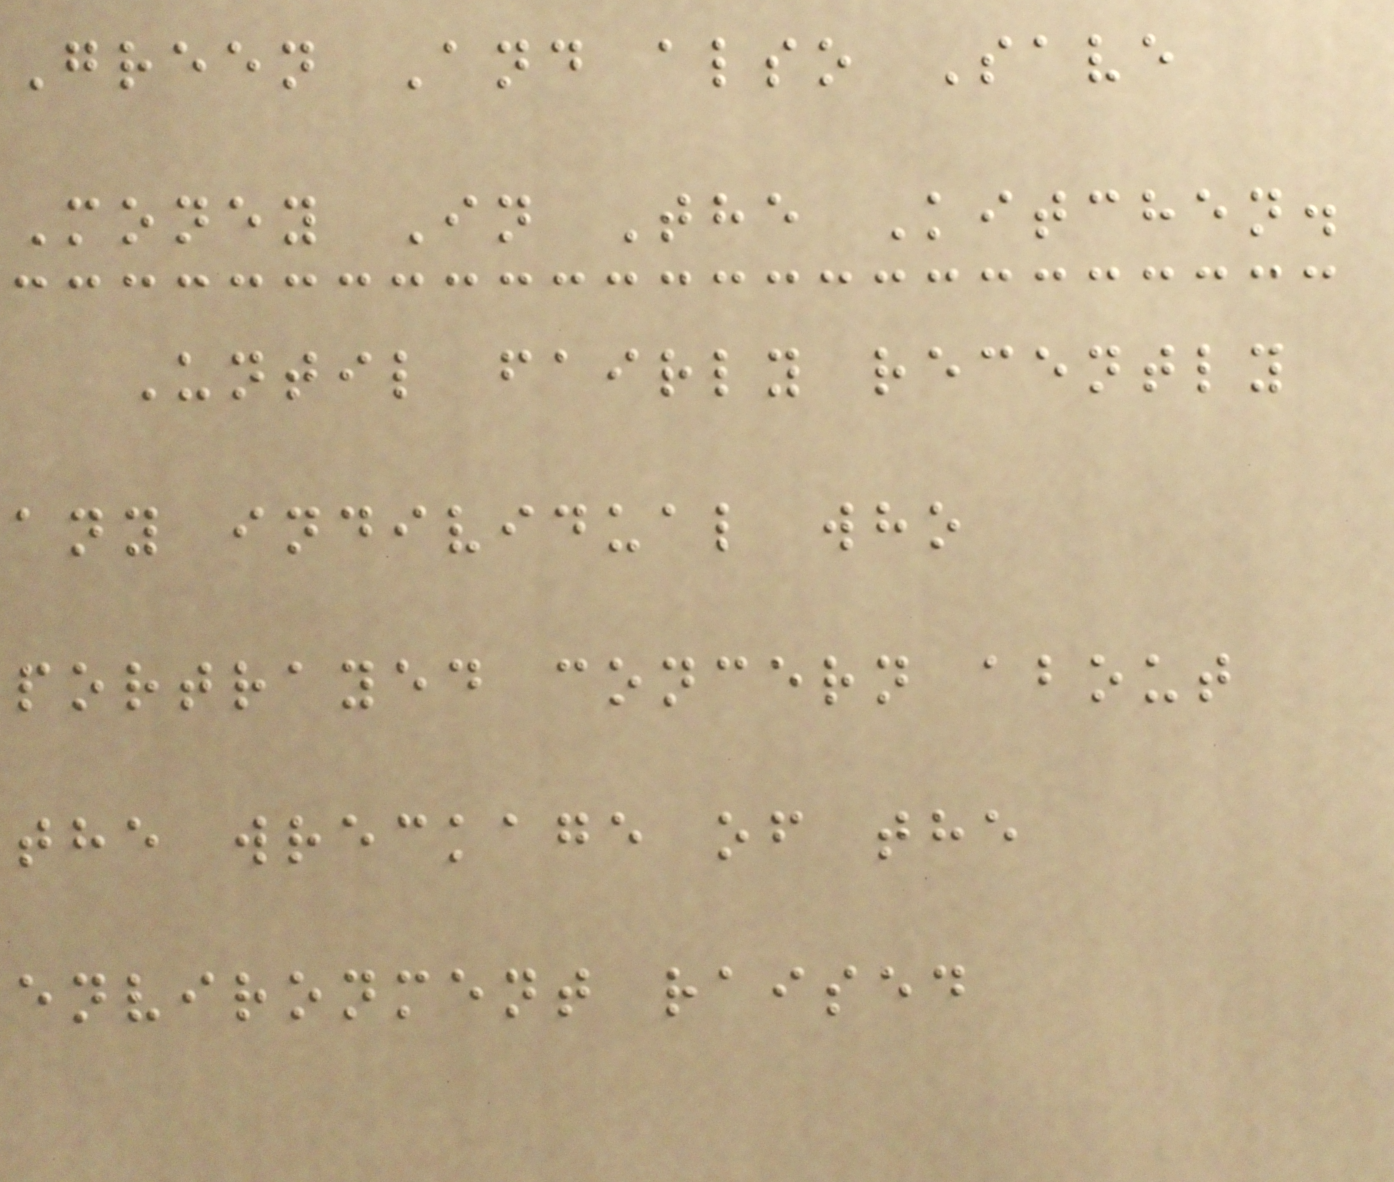Green And also Save
Money In The Kitchen.
Until fairly recently
any individual who
portrayed concern about
the wreckage of the
environment raised
